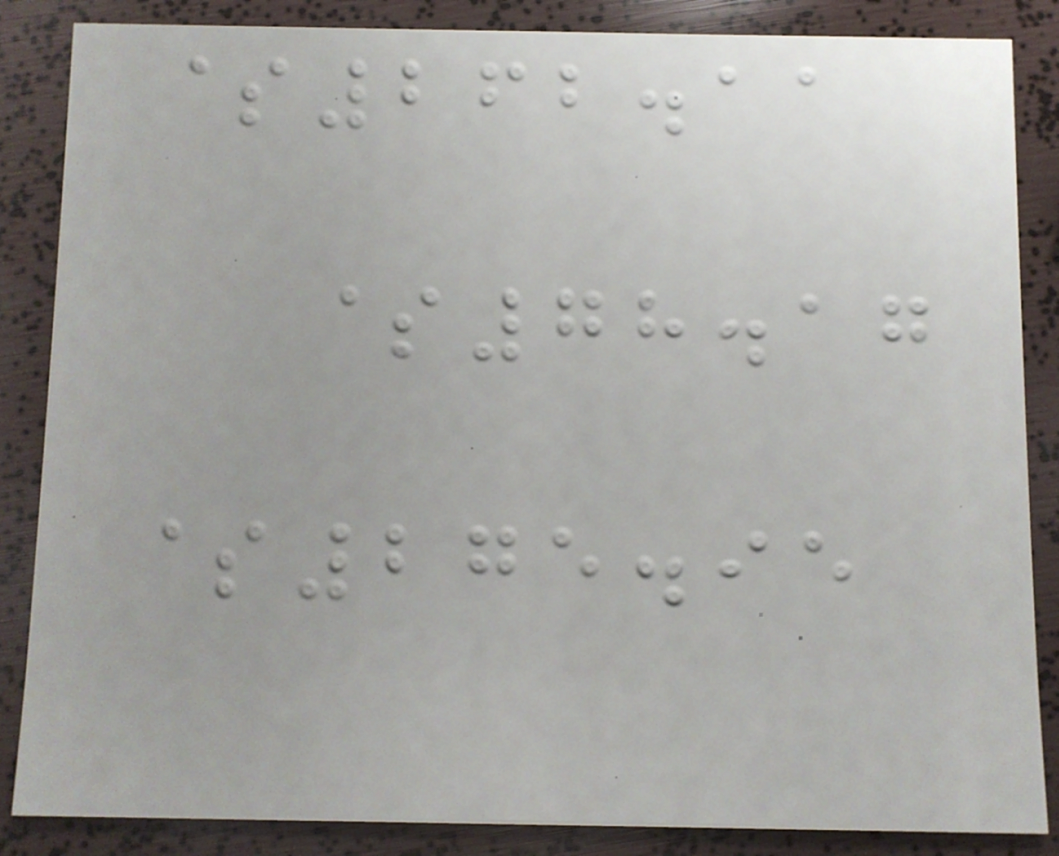$262.11
$78.17
$275.95
